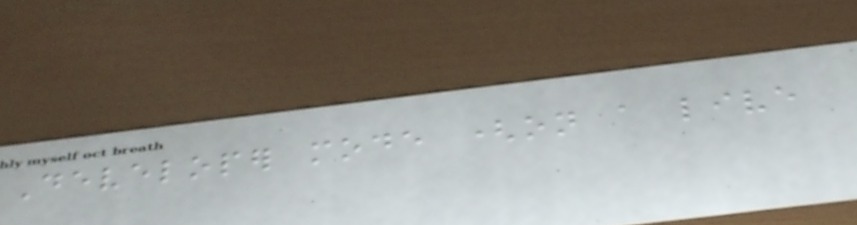Developer mode (on a live
